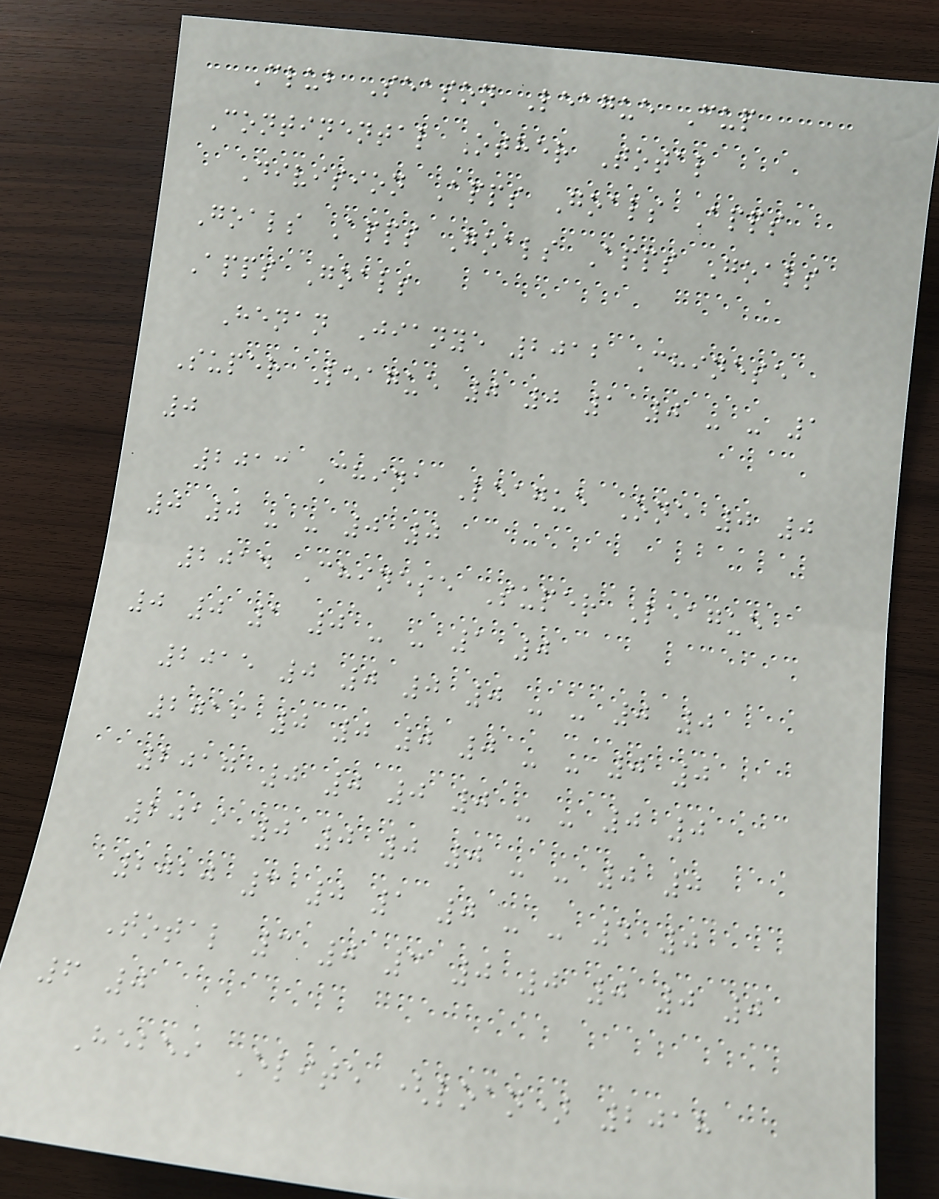Club Season League Cup
Continental Other Total
Division Apps Goals Apps
Goals Apps Goals Apps Goals
Apps Goals
Henan Jianye 2012 Chinese
Super League 0 0 1 0 - - 1
0
2013 China League One 0 0
0 0 - - 0 0
2014 Chinese Super League
0 0 1 0 - - 1 0
2015 0 0 0 0 - - 0 0
2016 0 0 0 0 - - 0 0
2017 0 0 0 0 - - 0 0
2019 0 0 0 0 - - 0 0
2020 3 0 1 0 - - 4 0
Total 3 0 3 0 0 0 0 0
6 0
Hebei Elite (loan) 2018
